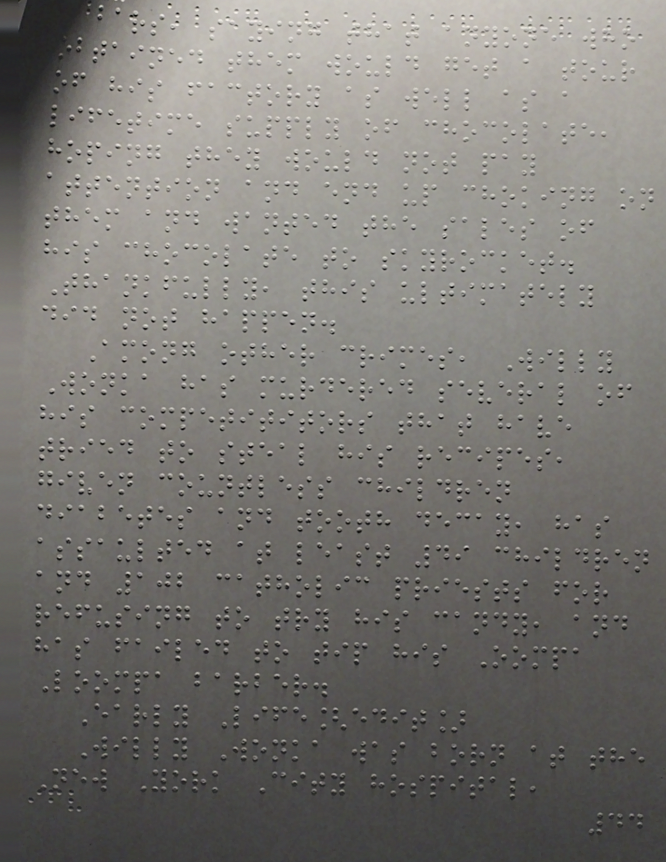bars, saying that anyone who
obtained them would get a tour
of his factory as well as a
lifetime supply of chocolate,
hoping they would not pay
attention and end up choking on
them and wanted the sales of
his chocolate to skyrocket.
Thankfully, this ultimately
did not happen.
Among other crimes, Willy
Wonka has murdered several of
his competititors that have
tried to steal his recipes,
given countless children
diabetes and tooth decay, has
assaulted at least 49 children
and 102 catholic priests for
refusing to try his candy, and
has failed to tip his Oompa
Loompa barber.
Early Life[edit]
Willy Wonka was born at the
New York City hospital,
44
